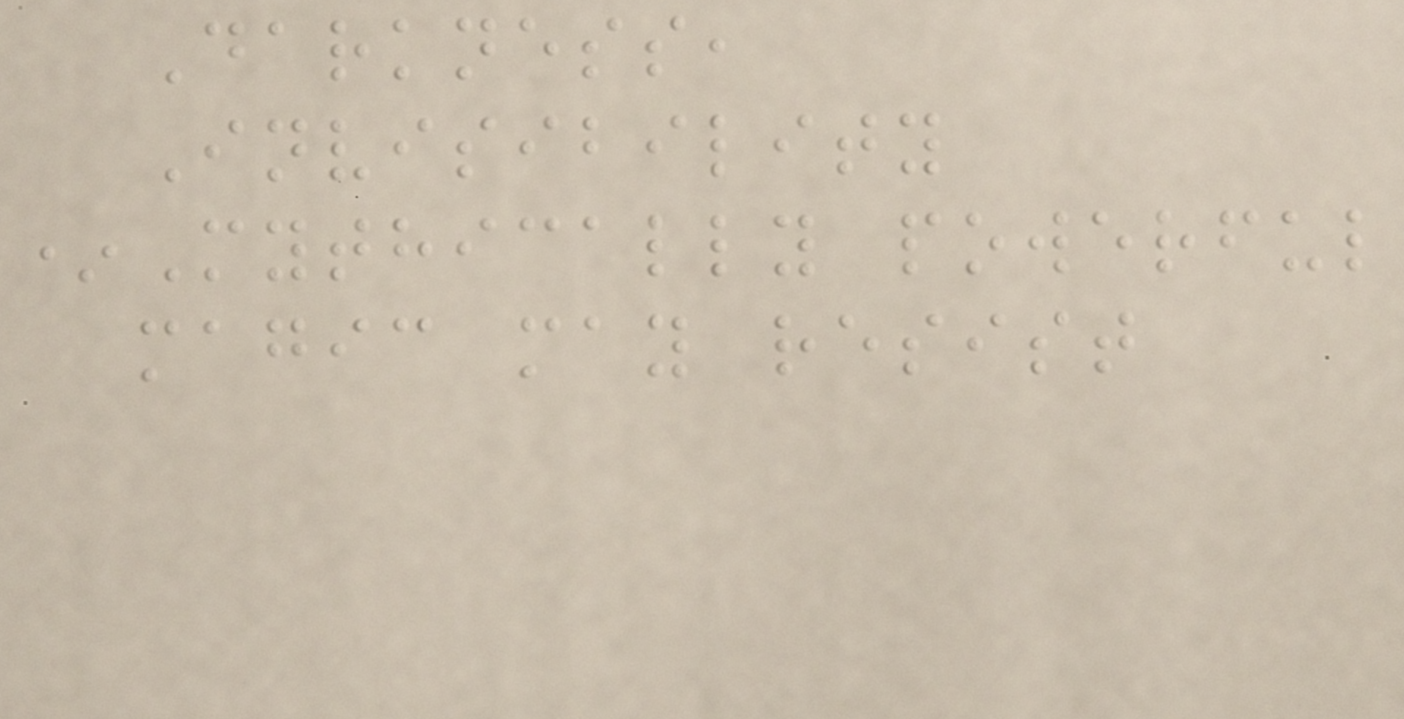Darkness,
Invisibility
*Mythically powerful
magic may resist
